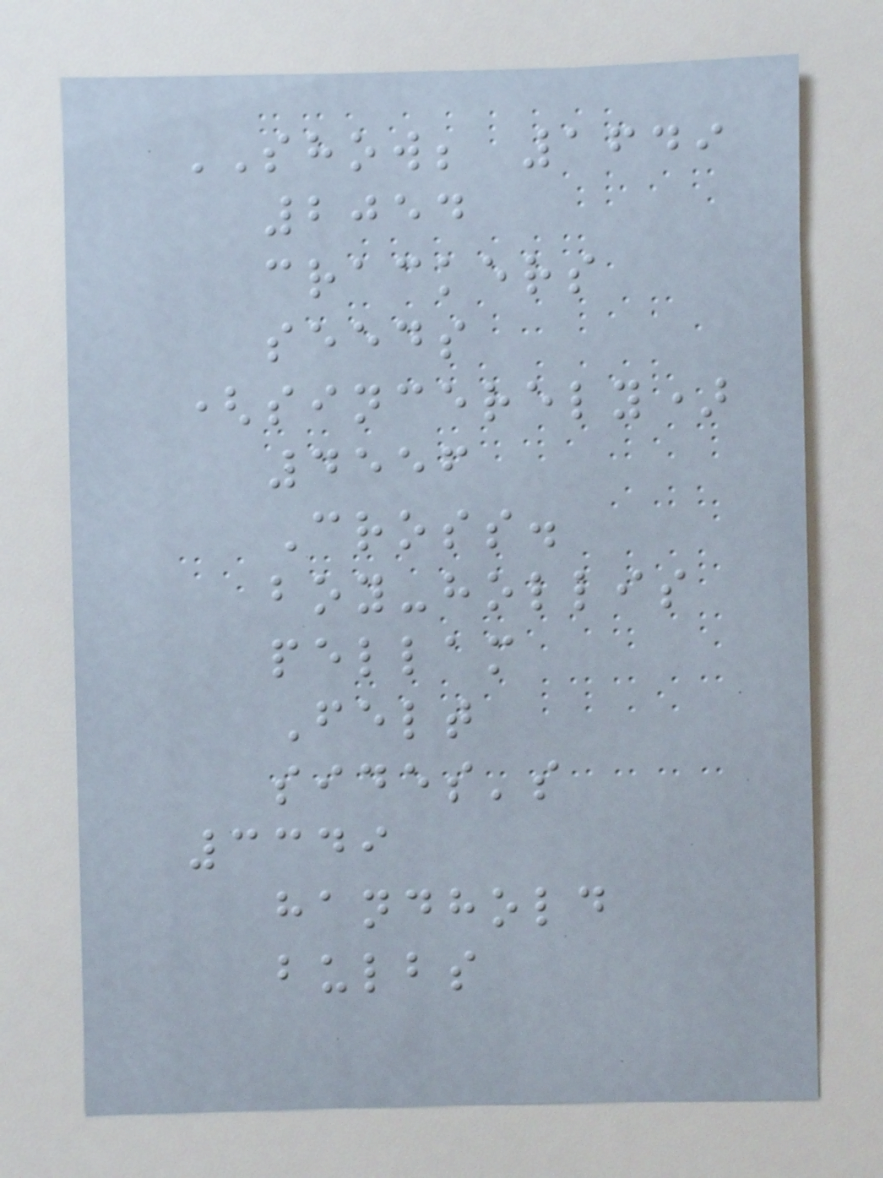SHOW; 1649
2054
crackers
seeds
(sincerely)
4556
Cross.
boy-hollis
pellam
Felt
sides's
3349
handhold
bulbs
